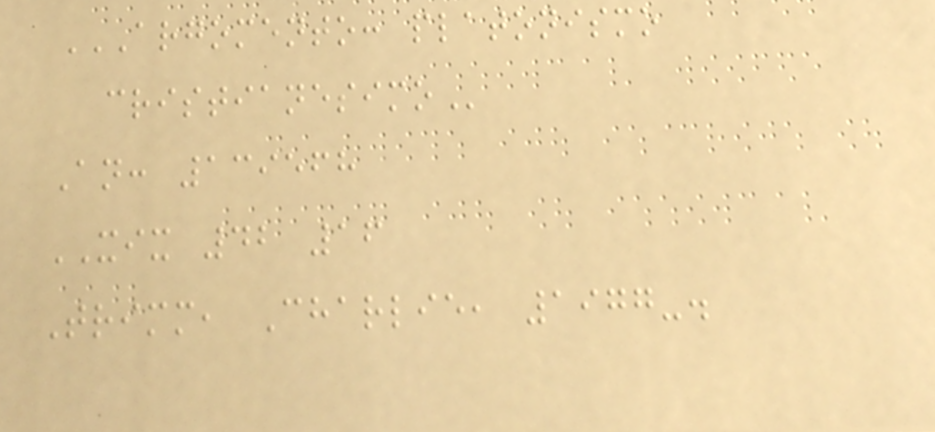ARGOMENTO: PLATONISMO
CRISTIANESIMO
An: 139568
XIX 42 16
Trimm, Charlie, 1977-.
